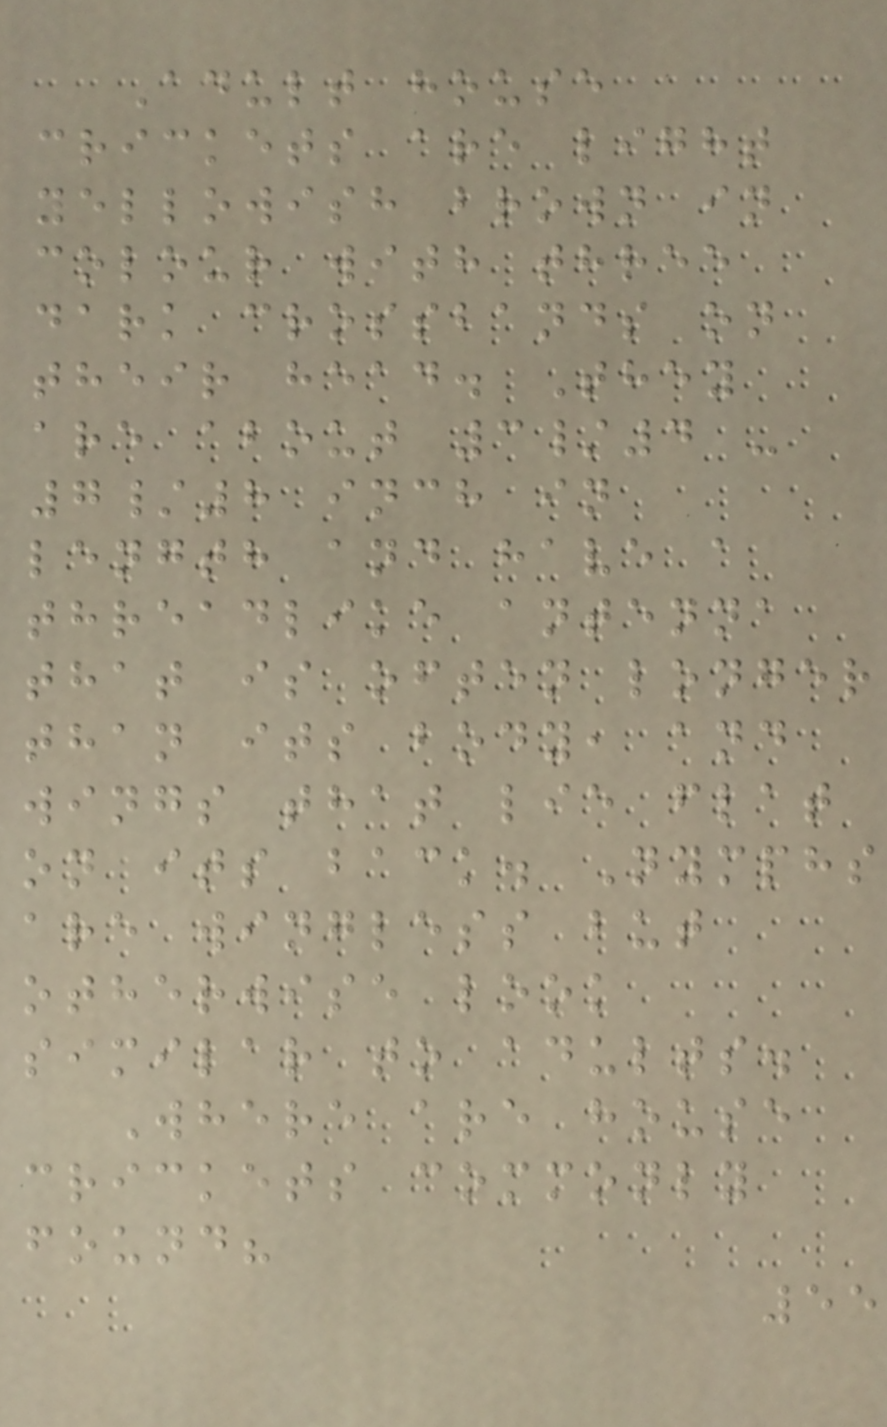Adult house
crickets are light
yellowish brown in
colour with three
dark crossbands on
their head. They
are about 3/4 -
7/8 inch in
length and have a
threadlike antenna
that is often longer
than its body, and
wings that lie flat
on its back. Nymphs
are wingless but
otherwise look
similar to adults.
Where are house
crickets commonly
found?
55
